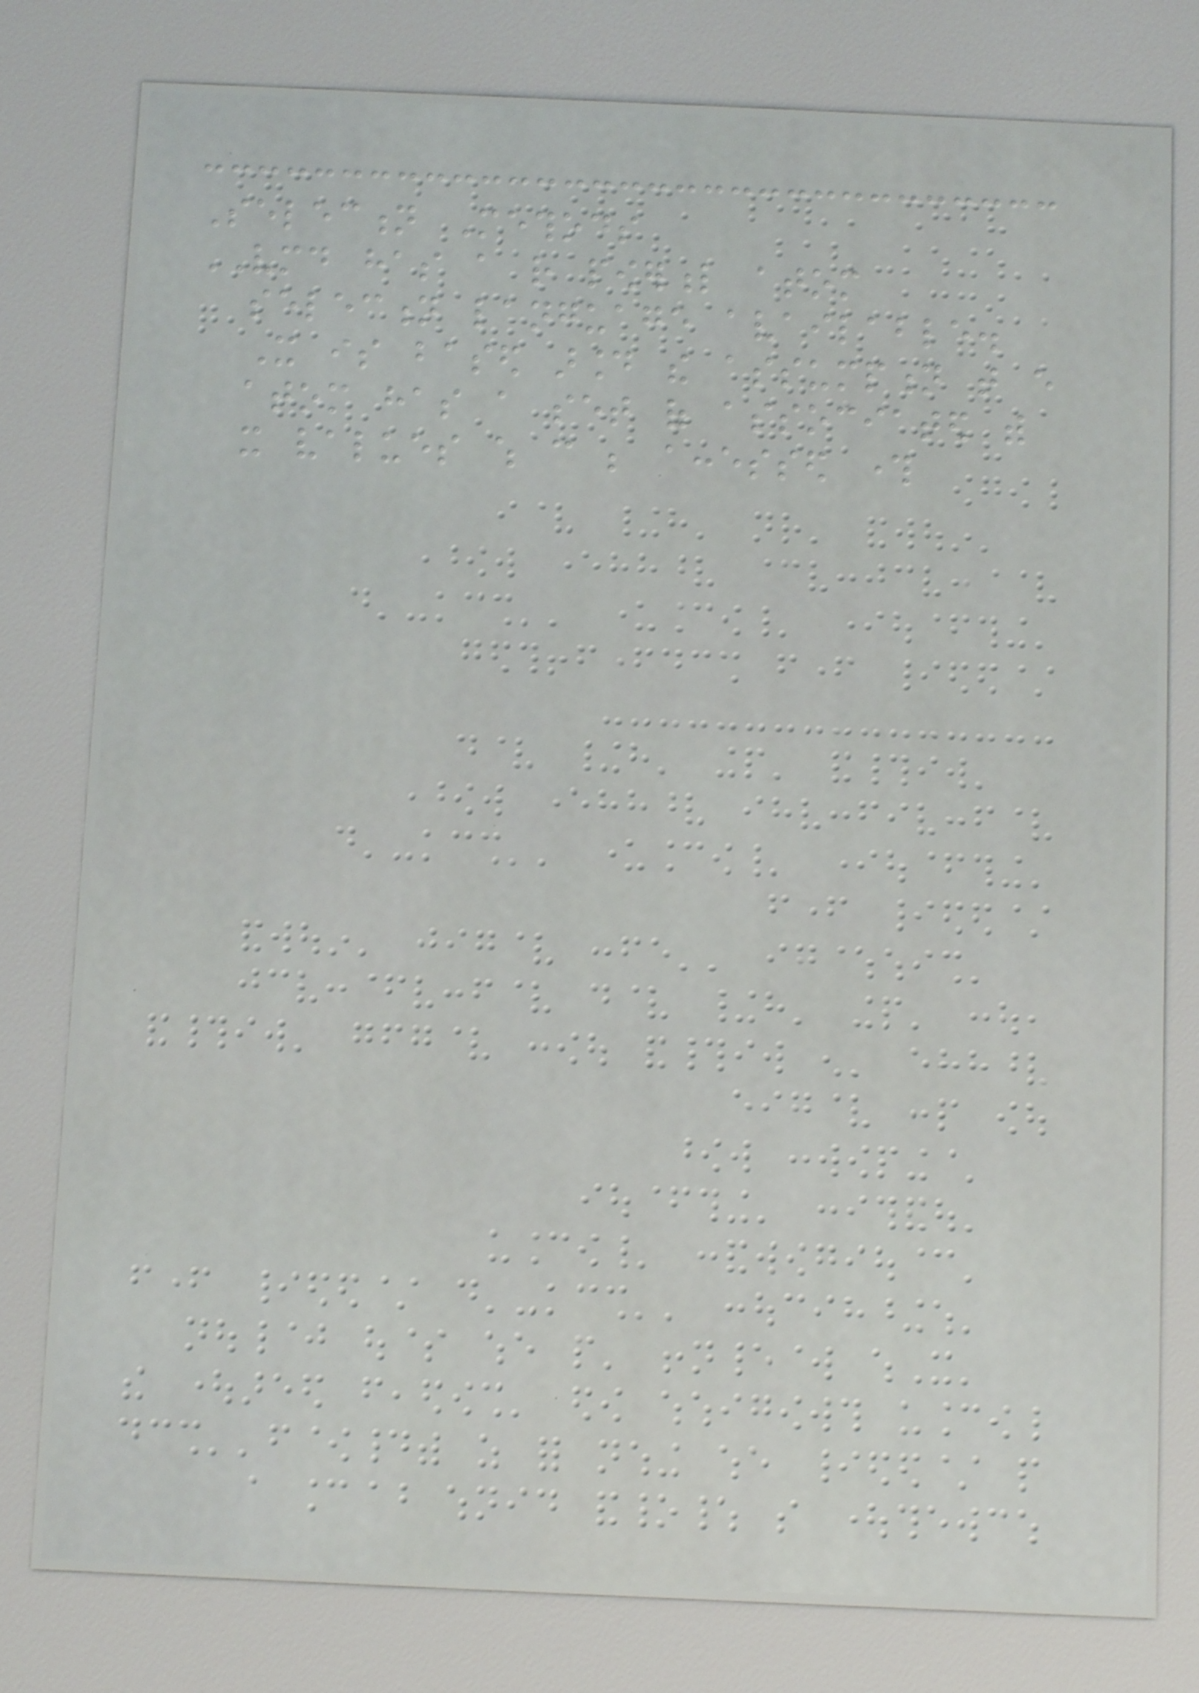Selection Methods
VMD has a rather powerful atom
selection language available.
It is based around the assumption that every
atom has a set of associated with
it values which can be accessed through
